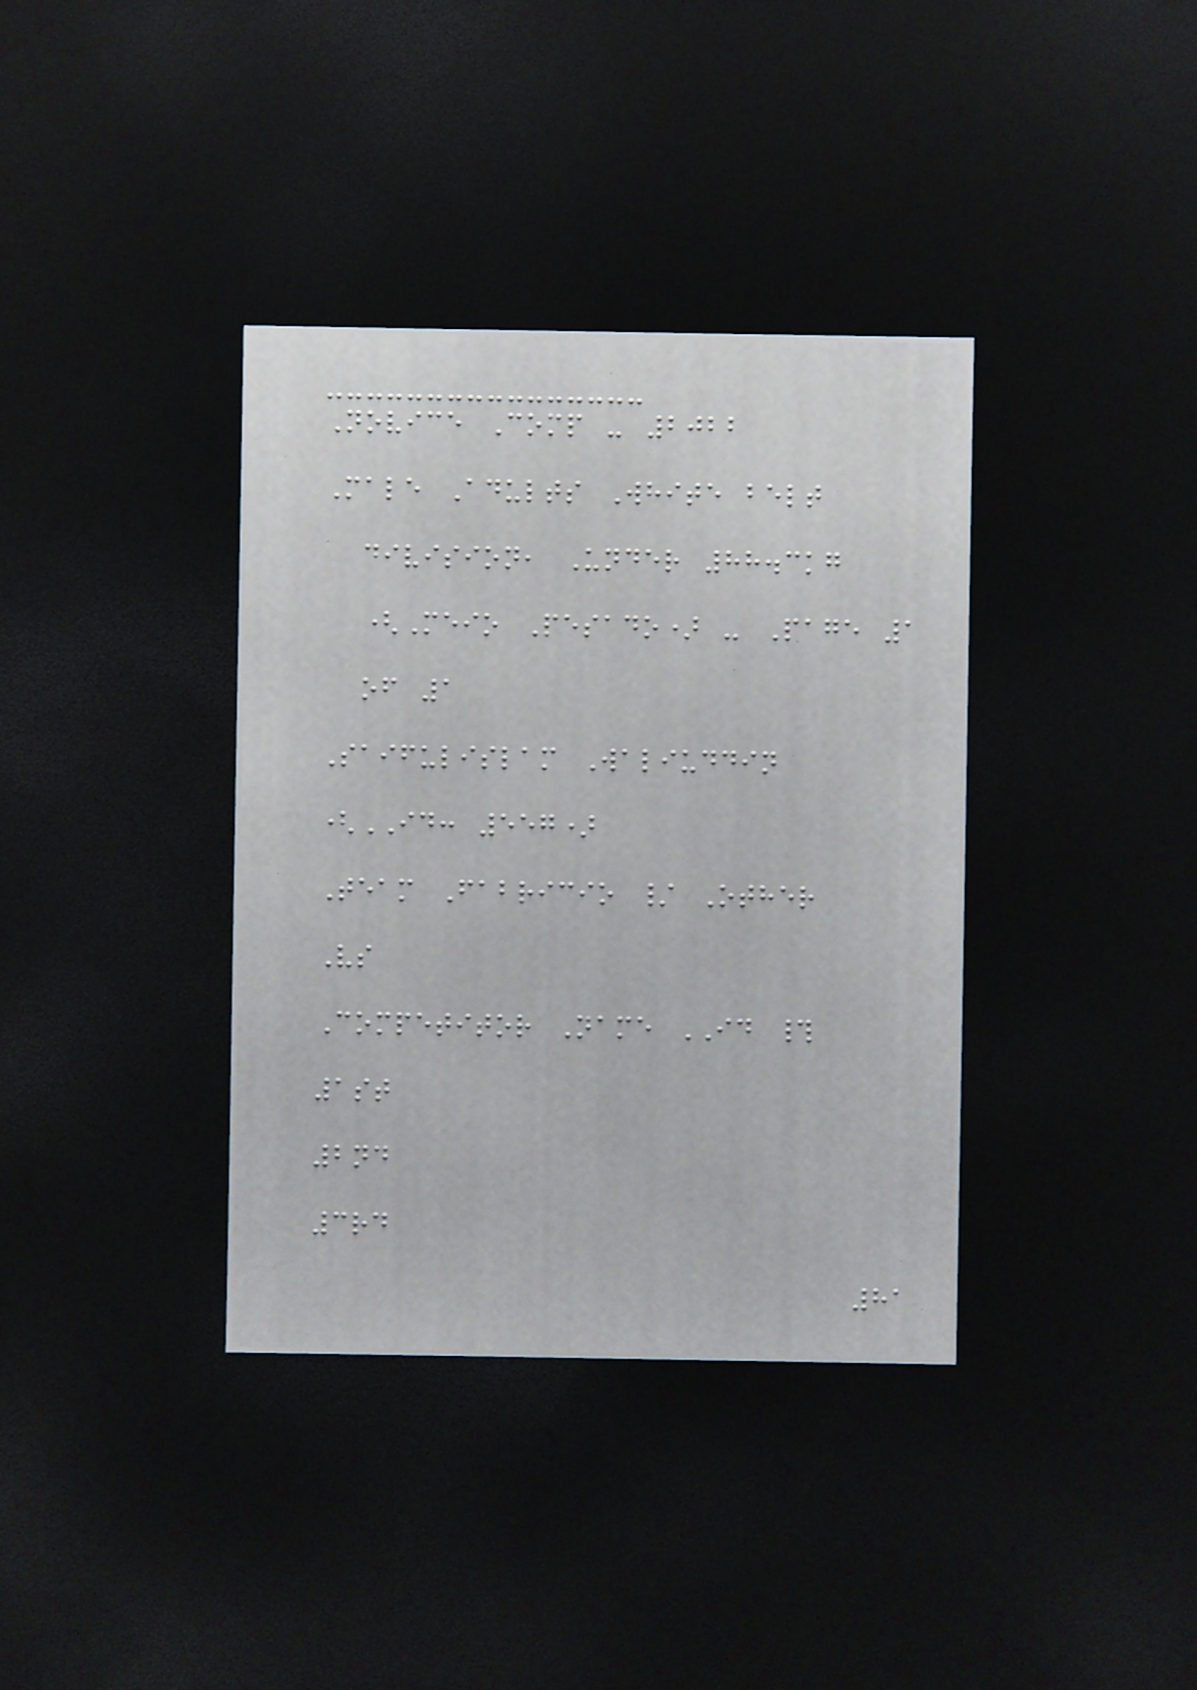Novice Comp - 2022
Male Adults White belt
division, Under 88.3kg
(Meio Pesado) - Page 1
of 1
Saifulislam Waliuddin
(ID: 557)
Team Fabricio / Other
Vs
Competitor Name ID #
1st
2nd
3rd
81
